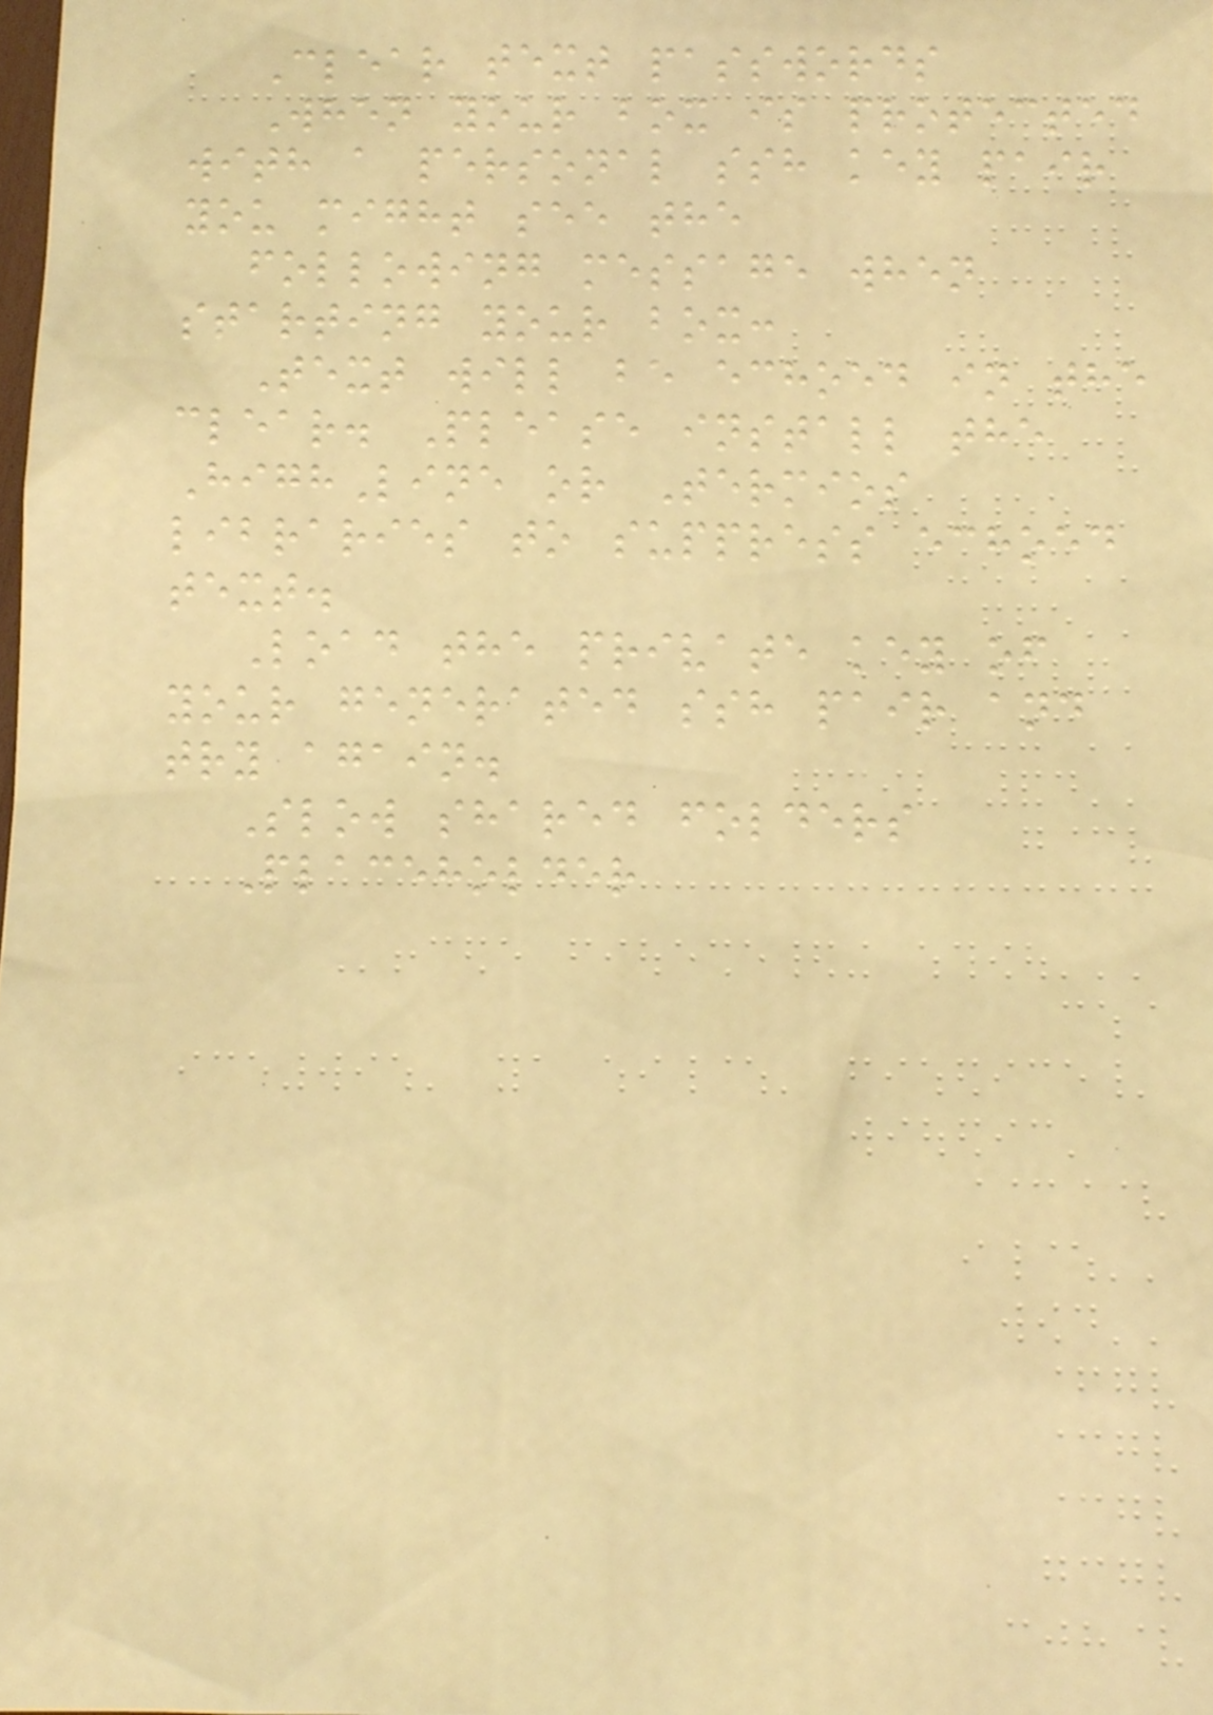Clear text passwords
When your box is protected
with a personal ssh key pair
you might see the
following message when
starting your box:
Text will be echoed in the
clear. Please install the
HighLine or Termios
libraries to suppress echoed
text.
Load the private key of
your generated ssh pair and
try again.
Slow shared folders
Placeholder
